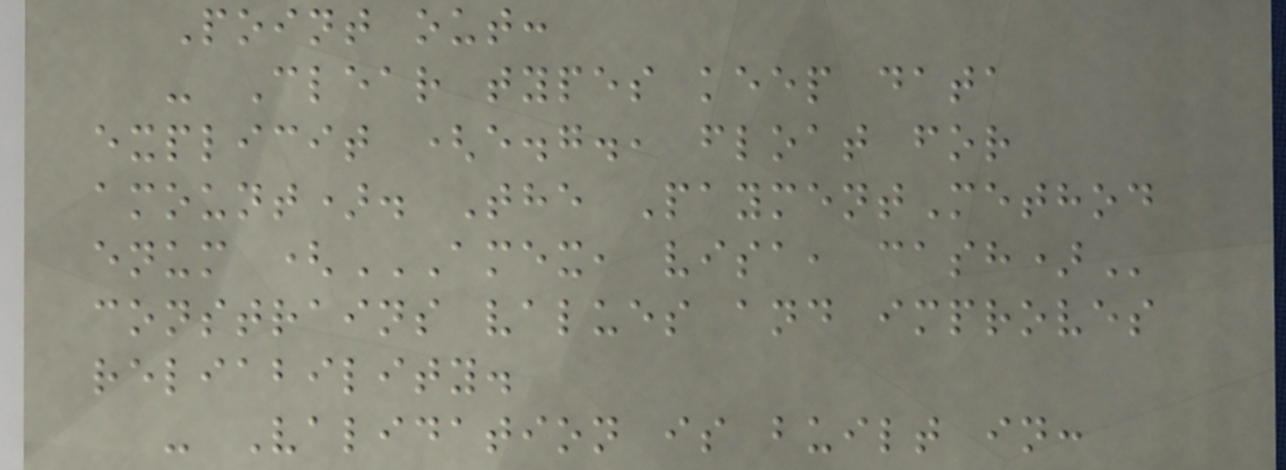Point out:
- Clear types keep data
explicit (e.g., float for
amount). The PaymentMethod
enum (AMEX, VISA, CASH)
constrains values and improves
reliability.
- Validation is built in:
